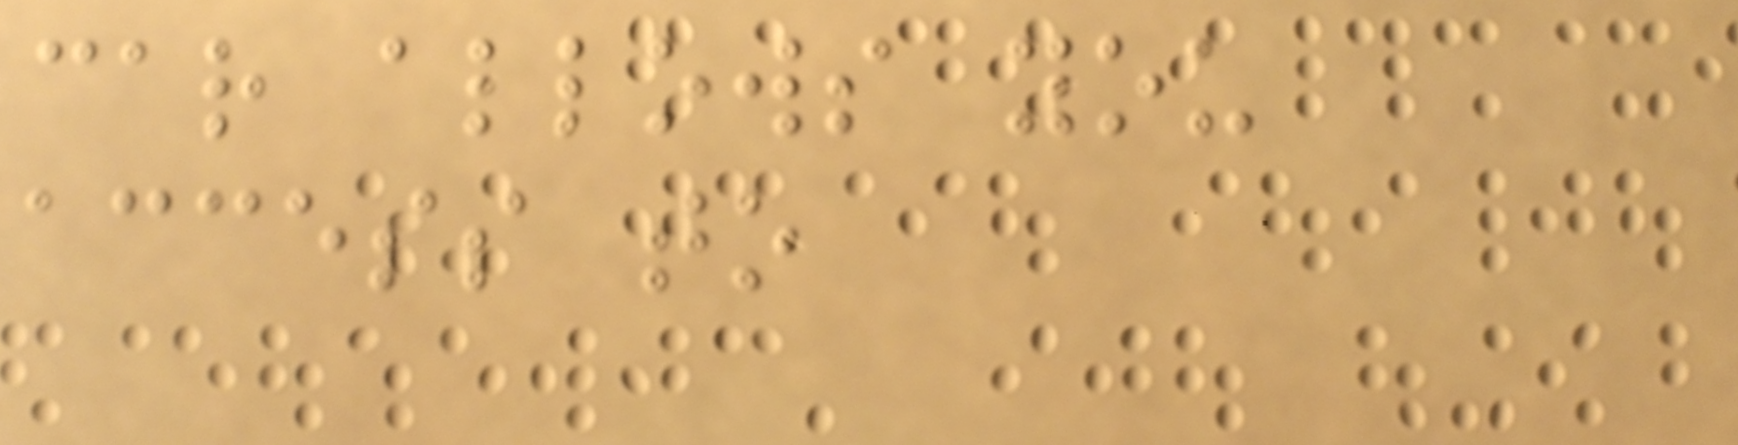car allows you
access to
